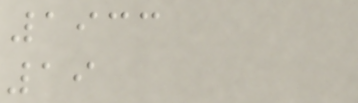1933
19
